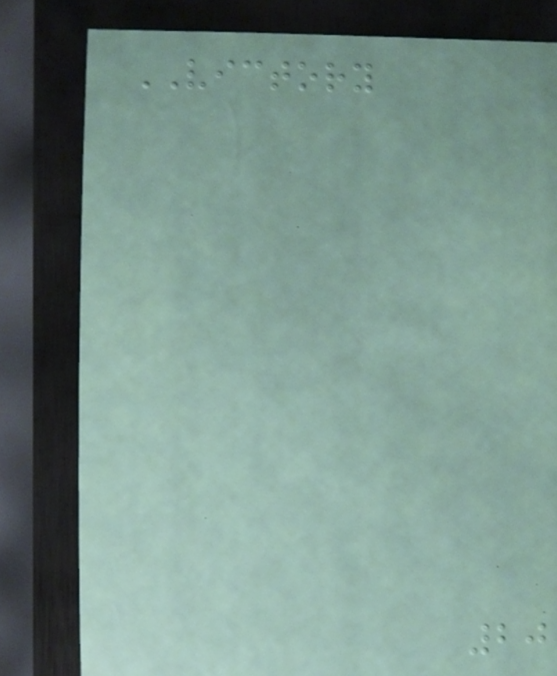VICTORY
20
